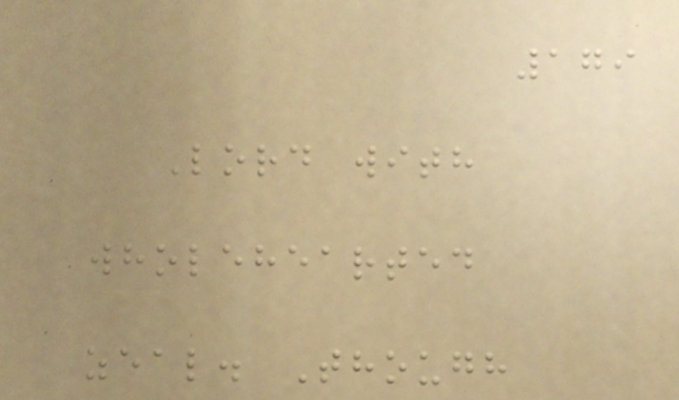179
Lord with
wholehearted
zeal. Though
